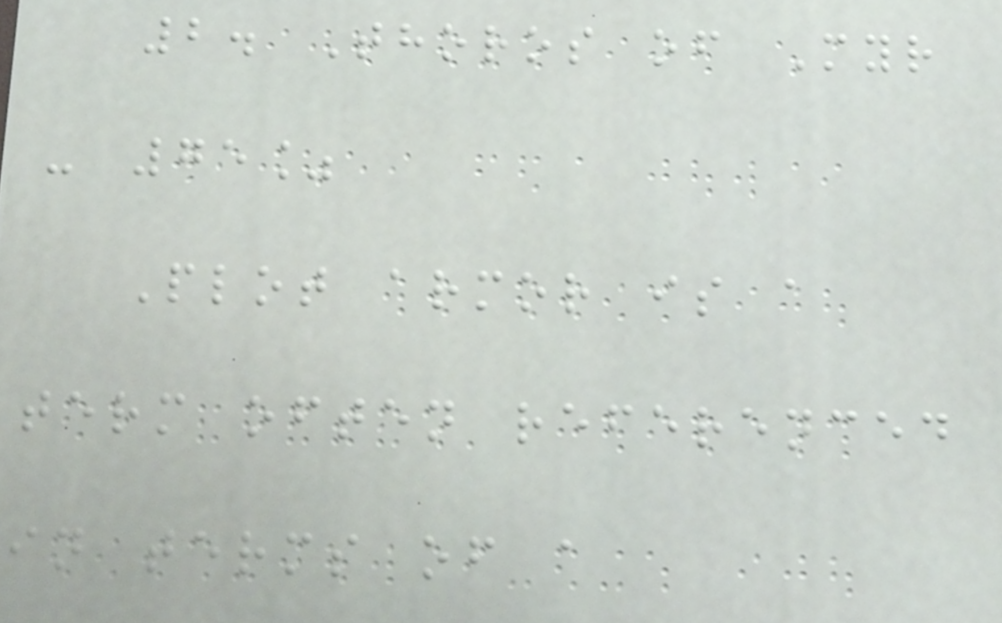2. Thoros of Myr
- 75%
Plot armor is a
term often referenced
in terms of a
